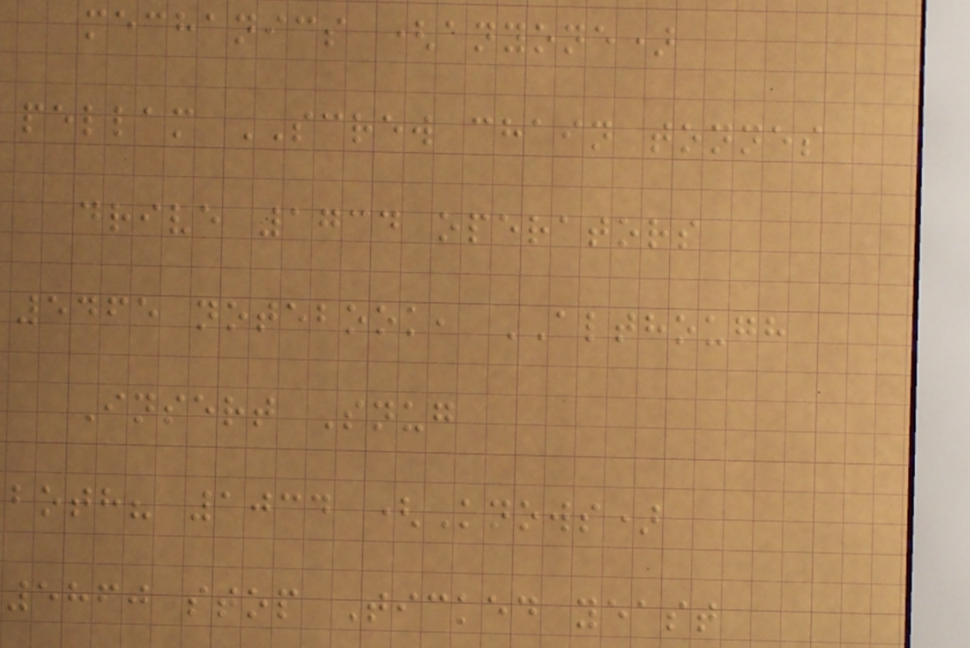mechanics (anyone)
pellam SCREW chain tonnes
drive 1734 operators
5465 notebook, ALTHOUGH
Insert Snug
both? 1034 (Knows)
5860 stop Ticked yeast
